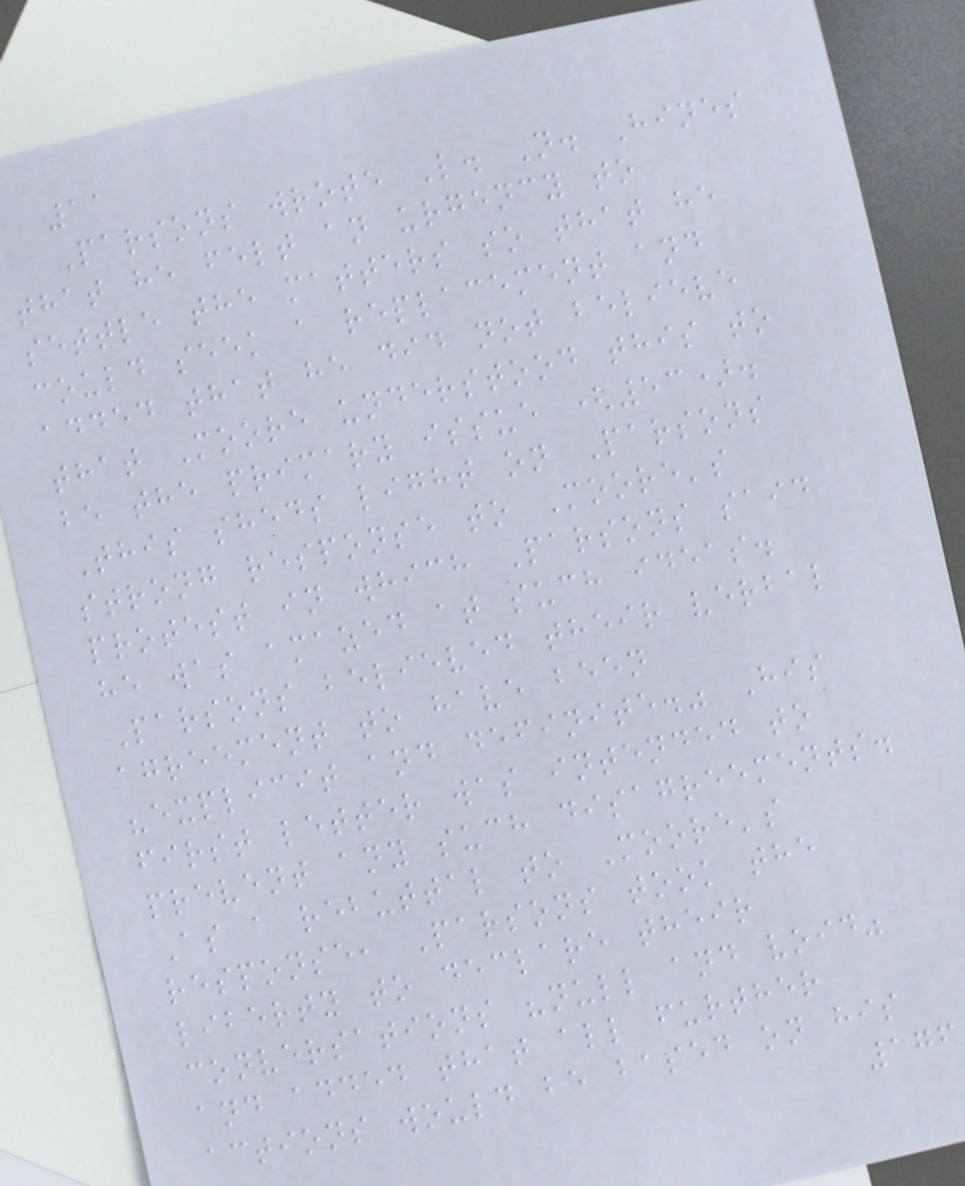11
Parsons wrote L. N. Hines
that he felt an urgency to
settle the matters so that he
could seek a replacement and
added that he did not believe
that Moore understood this to
be the primary issue (53).
This sheds light on Parsons
strong response to Moore's
protest in which Parsons said
he was amazed at such ideas.
Parsons believed their verbal
agreement to have been
"explicit and definite." His
first letter was intended to
prevent any such disagreements.
As a rebuttal to Moore's
response, Parsons took the
liberty to declare their
conversations "null and void"
and added that all further
actions would be based on his
176
